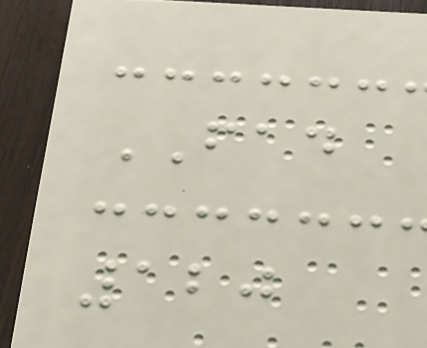FAD
120
